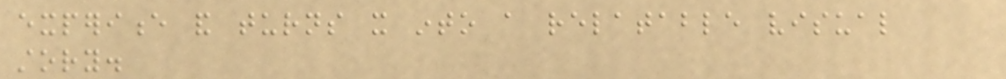experience and turns it into a relatable visual
story.
